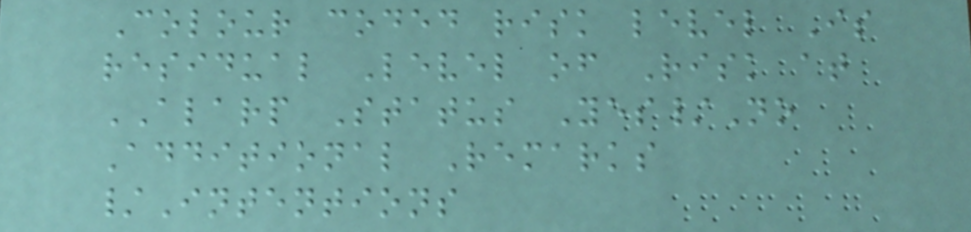Colour coded risk level Is
residual Level of Risk at
ALARP Status Yes/No
Additional Remarks
/Intentions
